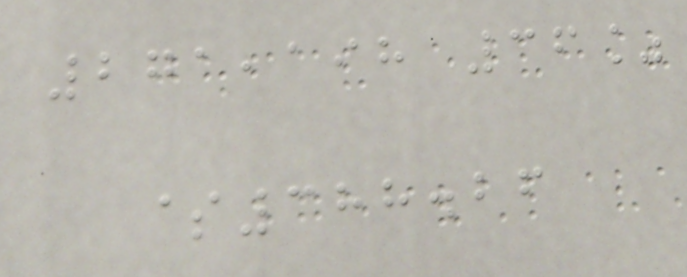271,198 36%
$388.26
